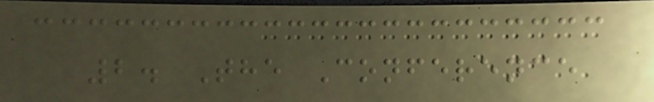2. The Conference
